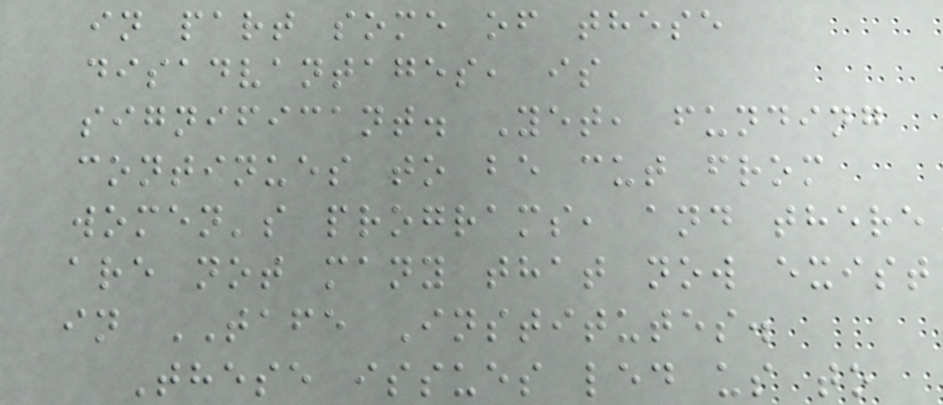in part some of these
disadvantages, is
significant. Yet, funding
continues to be cut from
women's programs, and there
are not many that now exist
in TAFE Institutes.
These issues led us to
